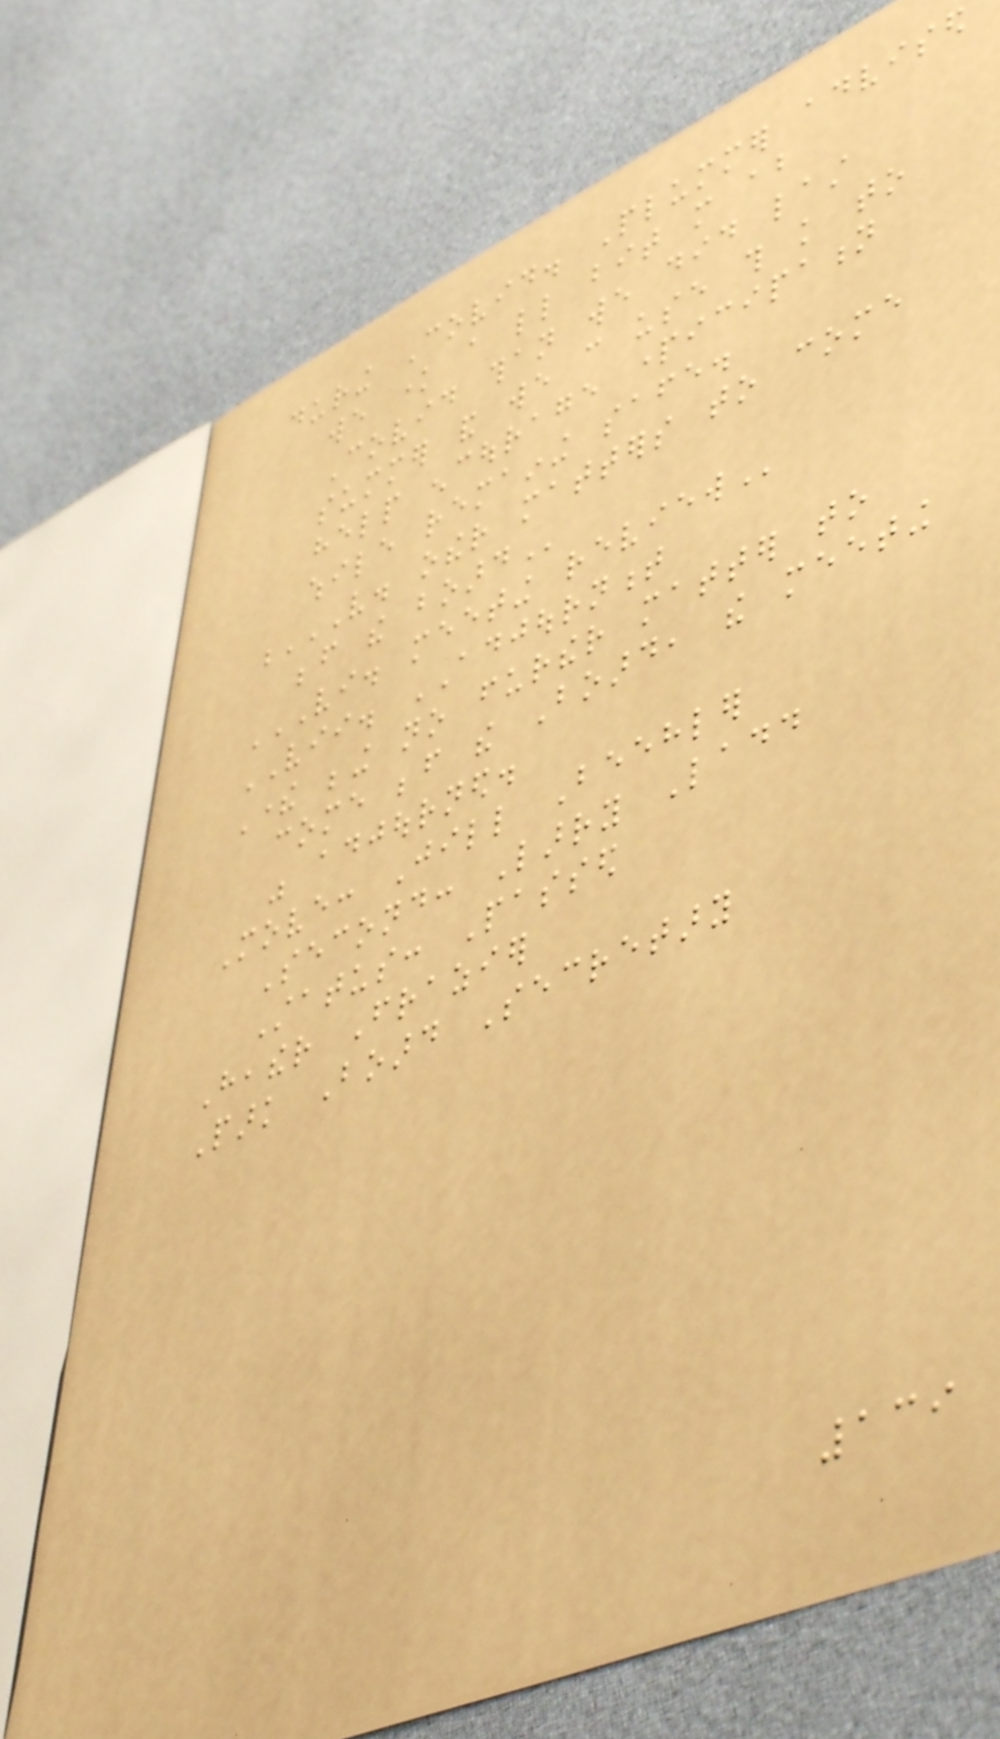during Covid. Plummer advised
we know a little bit more about
Covid than we did last
summer and we can use this knowledge to
help encourage participation
while remaining safe.
V. OTHER MATTERS TO COME
BEFORE THE BOARD
VI. MEETING REVIEW
VII. ADJOURNMENT
There being no further matter to
come before the Board, the meeting
was adjourned.
Move: Jill Beehler
Second: Larry Ladd
Status: Passed
Heather Frazier
Park Board Secretary
139
